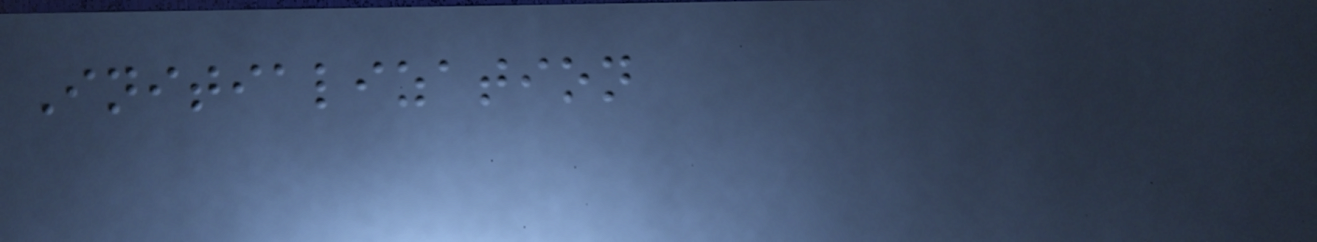Initialization
